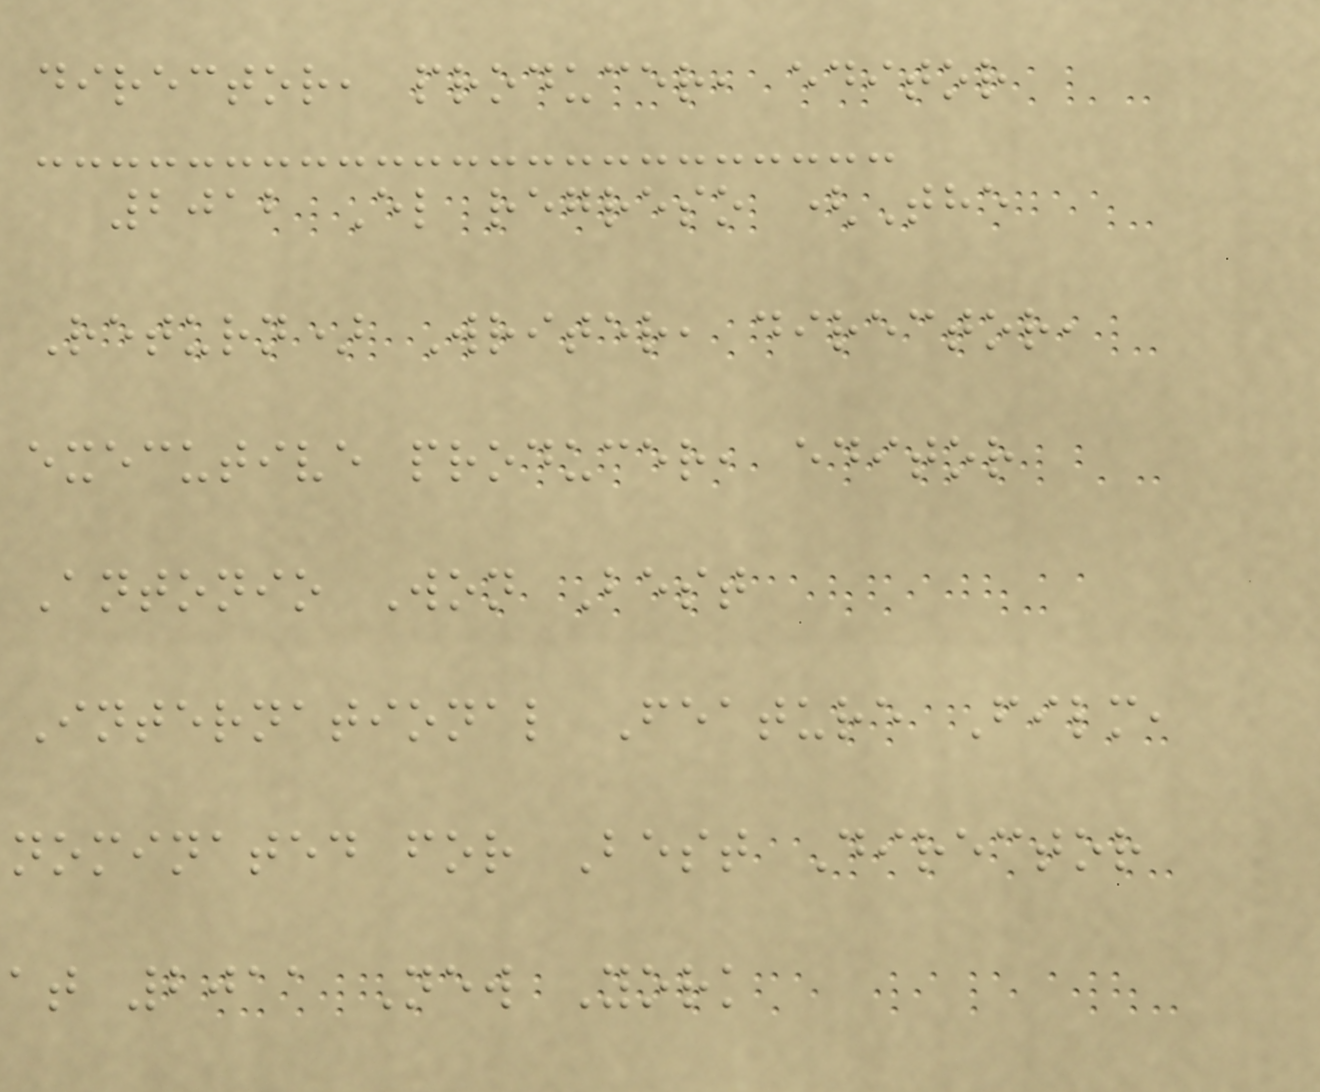director, producer, editor
2012 El regreso (The
Return) Writer, director,
executive producer, editor
Antonio Won Best
International Feature Film,
nominated for Best Director
at 2011 New York
